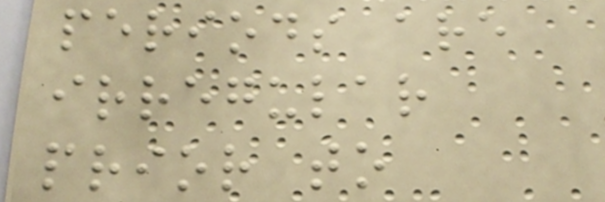periods are
irregular
prior to
